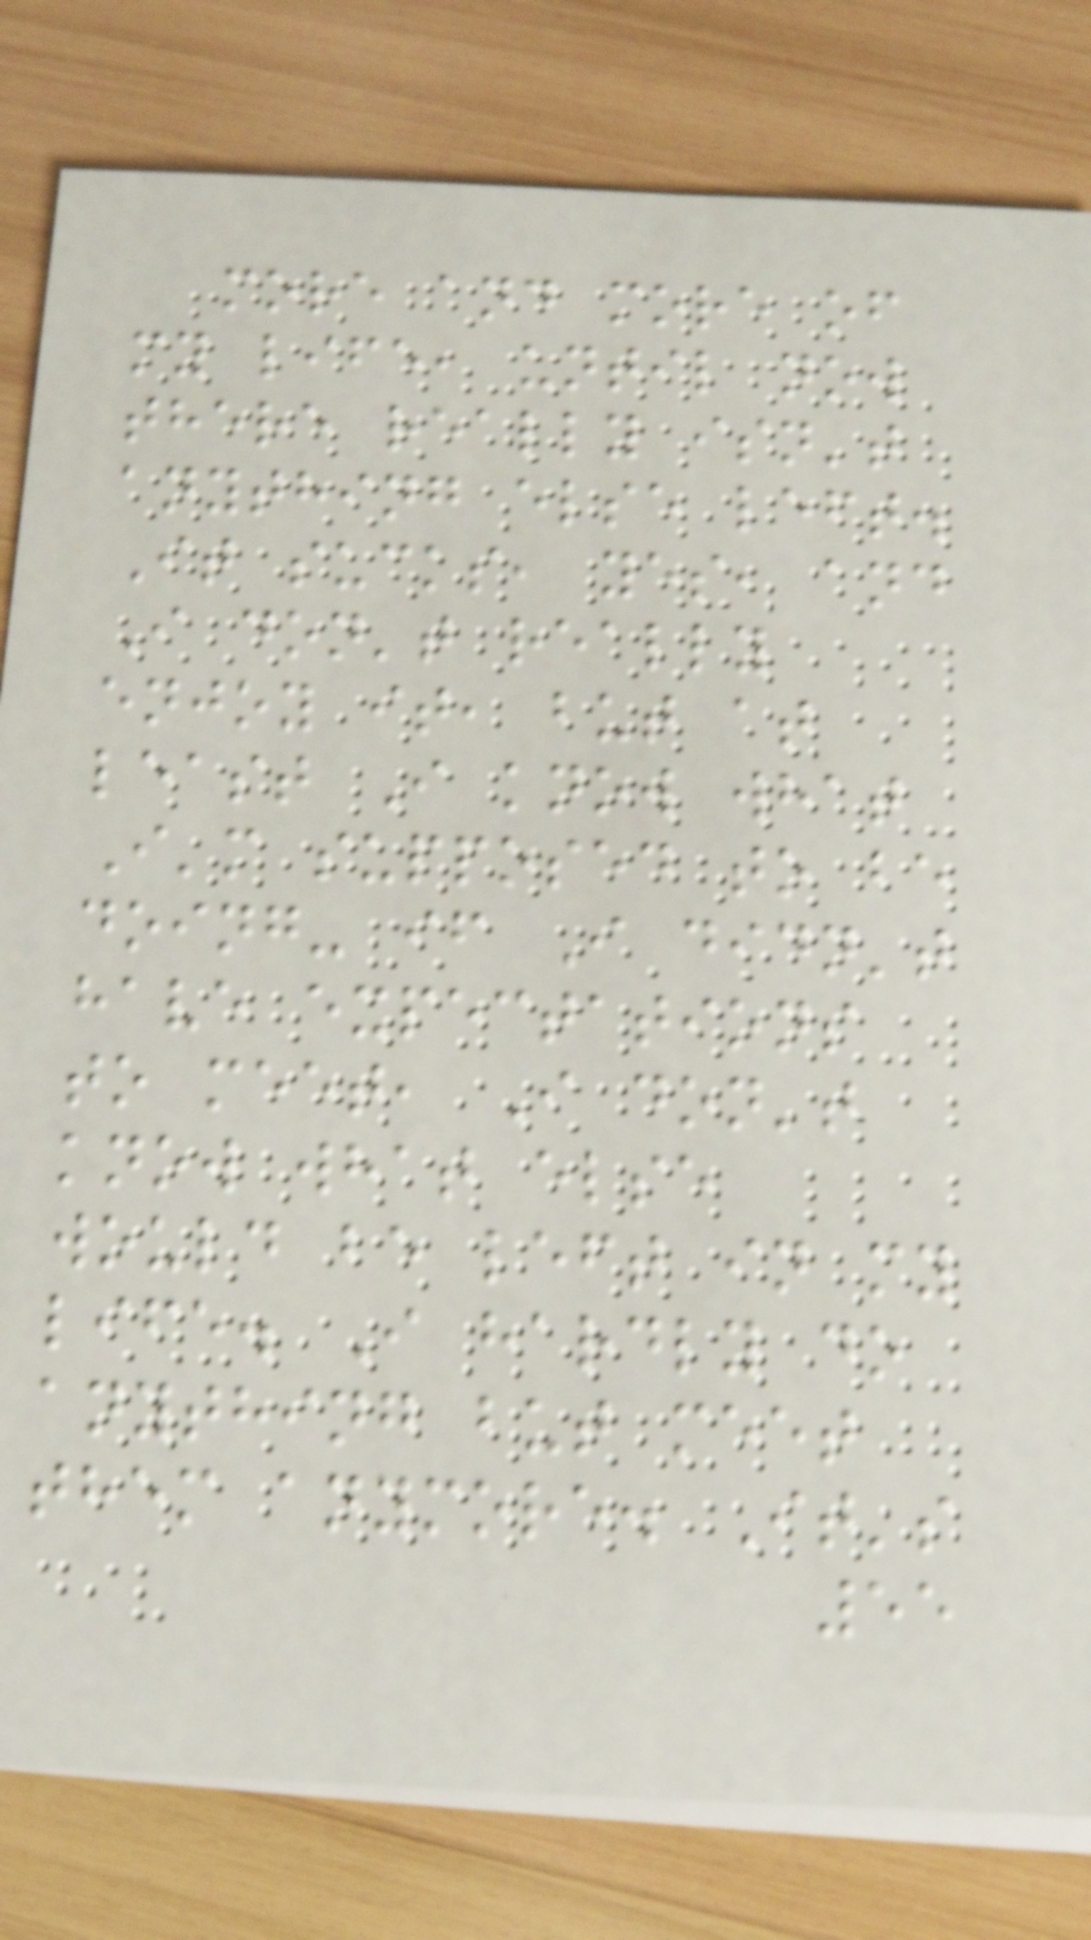more and more of
my life, until now
there really isn't
anything else left.
It sucks, yes, and
I don't really
enjoy it, but at
least I know what
I'm supposed to be
doing- if I didn't
have expectations
to meet, I don't
know what else
would be left in my
life. I hardly do
anything but meet
them anymore. It's
55
